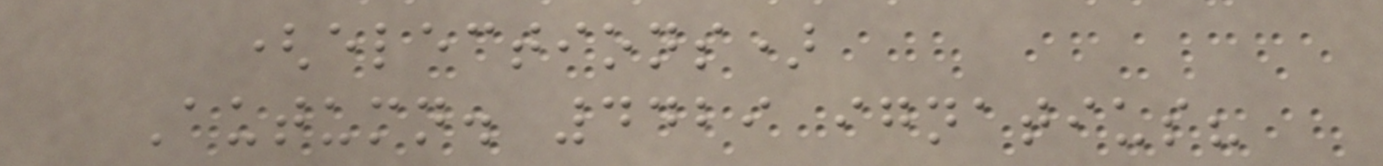(elections)
Autumn. 4429 ignatius?
